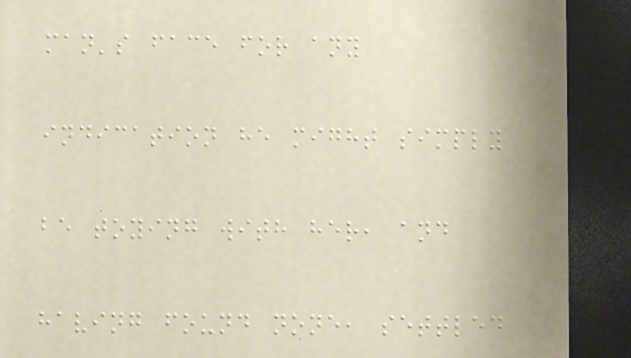man's face for any
indication he might simply
be toying with her, and
having found none, settled
